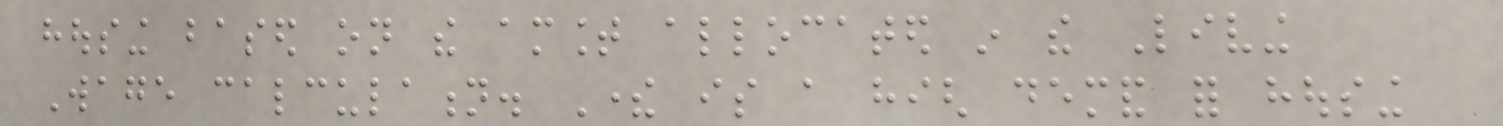housing based on the amount allocated in the Living
Wage calculation. There is a high demand for housing
